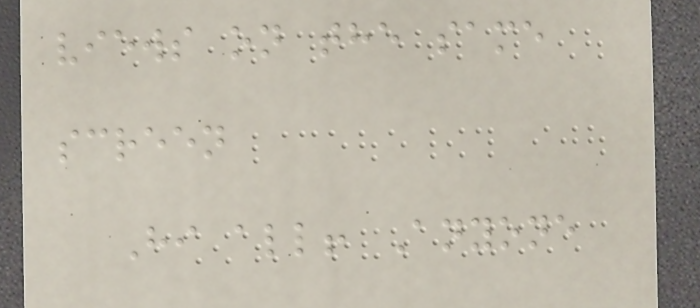views on the same
screen
Hi all! Anyone
